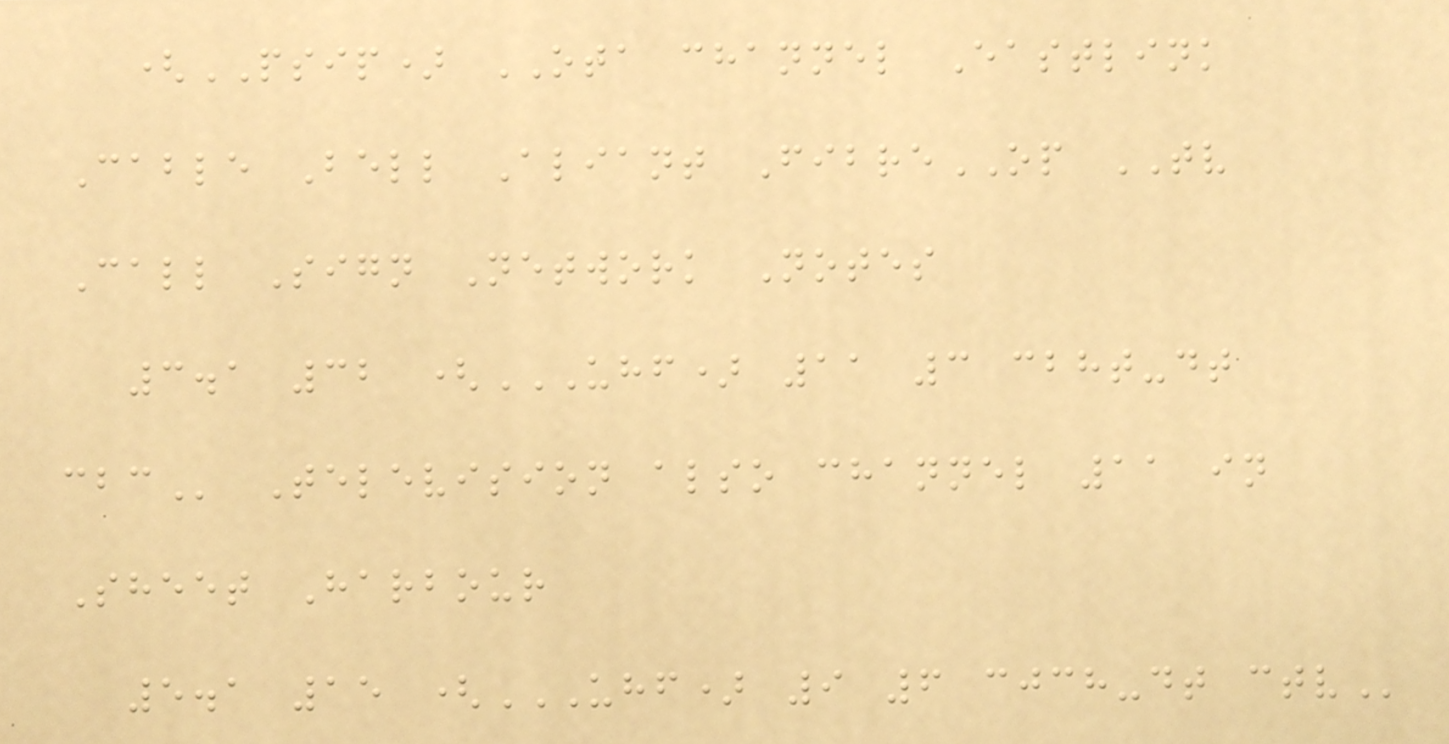(PSIP) OTA channel Eastlink
Cable Bell Aliant FibreOP TV
Call Sign Network Notes
3.1 32 (UHF) 11 3 CBHT-DT
CBC Television also channel 11 in
Sheet Harbour
5.1 15 (UHF) 9 6 CJCH-DT CTV
